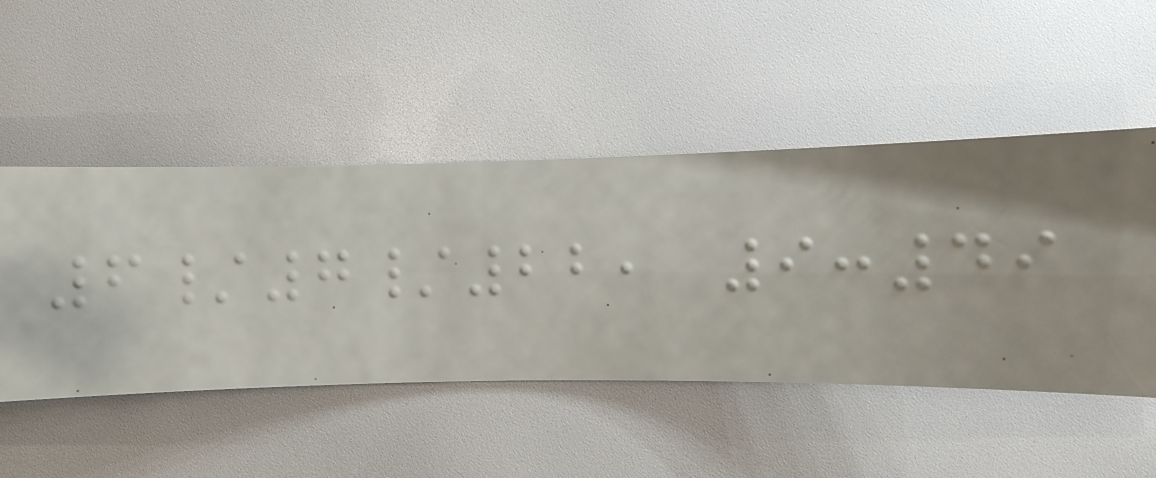6/7/22, 9:49
